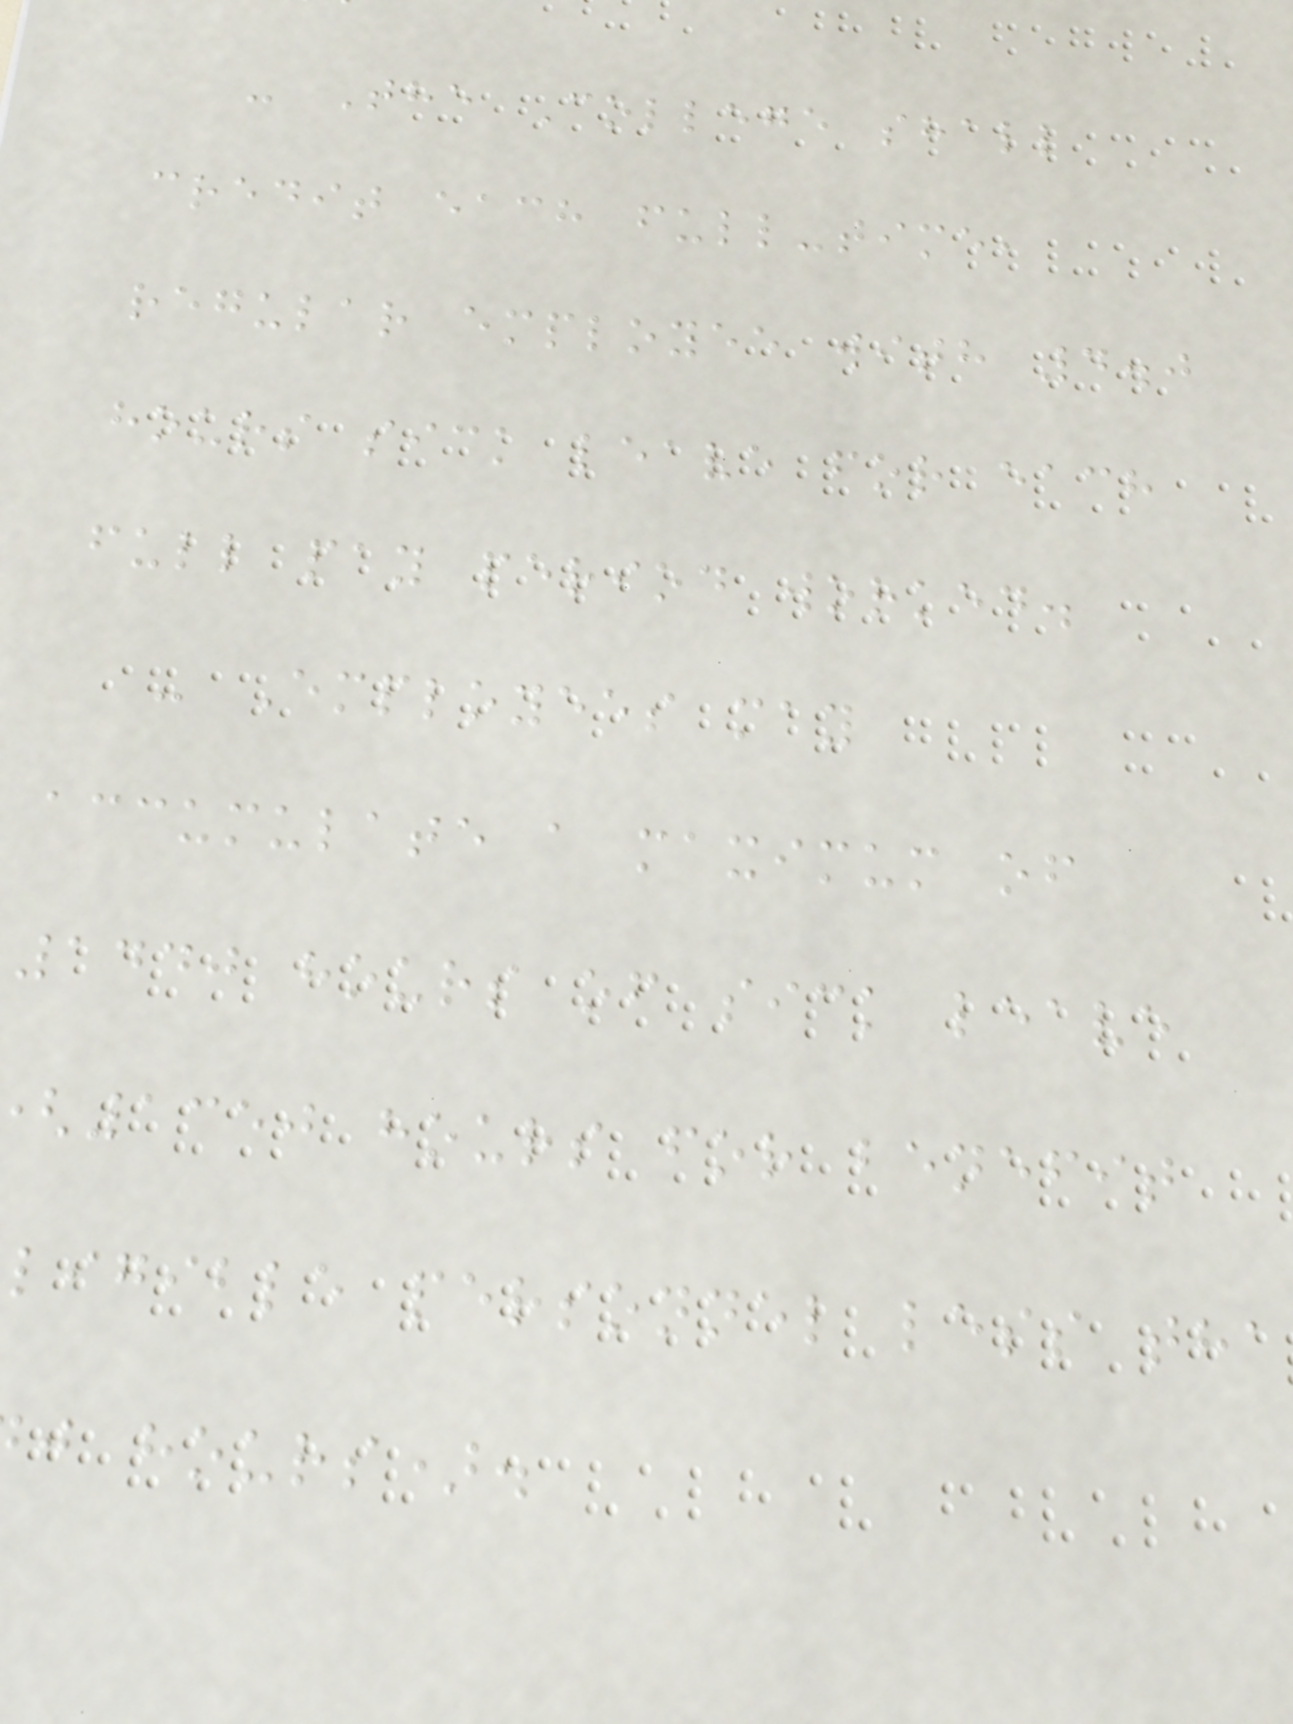- The College shall
credit each full-time,
regular employee with 4.0
hours sick leave for each
full pay period worked.
- Employees may
accumulate a maximum of
1440 hours of sick leave
1350 hours for benefit
ligible personnel less tha
j hours).
